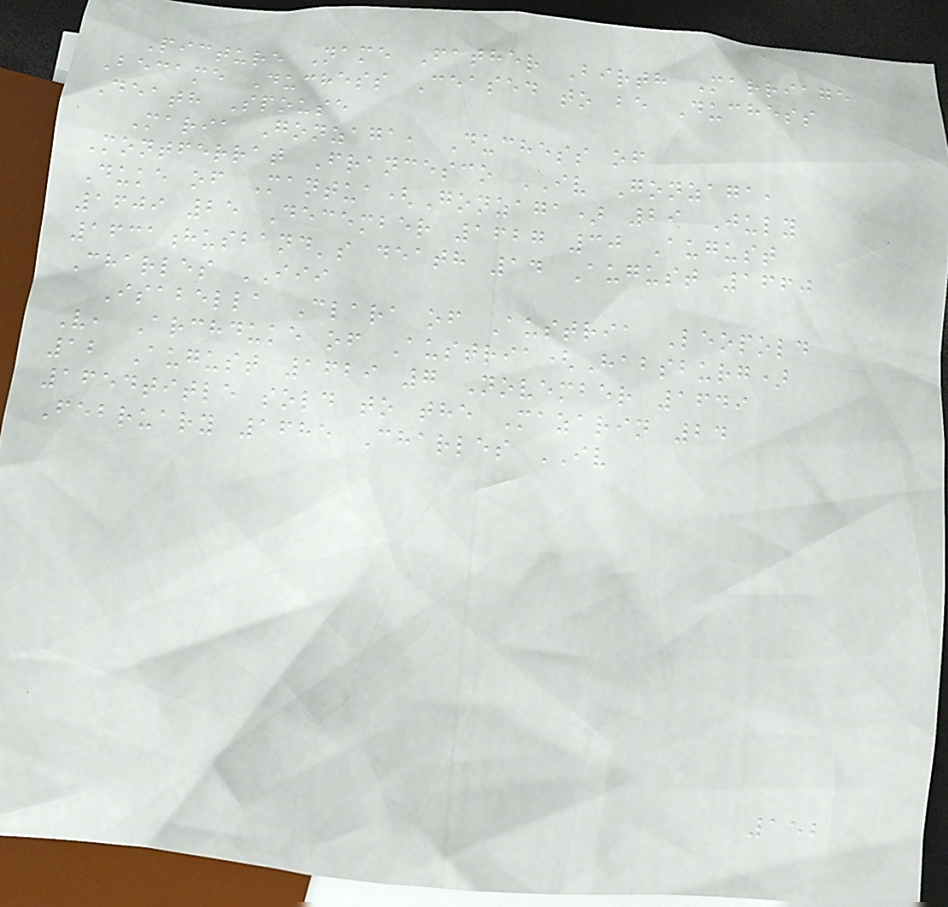Picture Name Father Birth Marriage
Became Duchess Ceased to be Duchess
Death Spouse
Maria Gonzaga, Duchess of
Montferrat Francesco IV Gonzaga,
Duke of Mantua(Gonzaga) 29 July
1609 25 December 1627 30 August
1631husband's death 14 August 1660
Charles III
Isabella Clara of Austria Leopold
V, Archduke of Austria(Habsburg)
12 August 1629 7 November 1649
1654title sold to the Mazarin 24
February 1685 Charles IV
152
